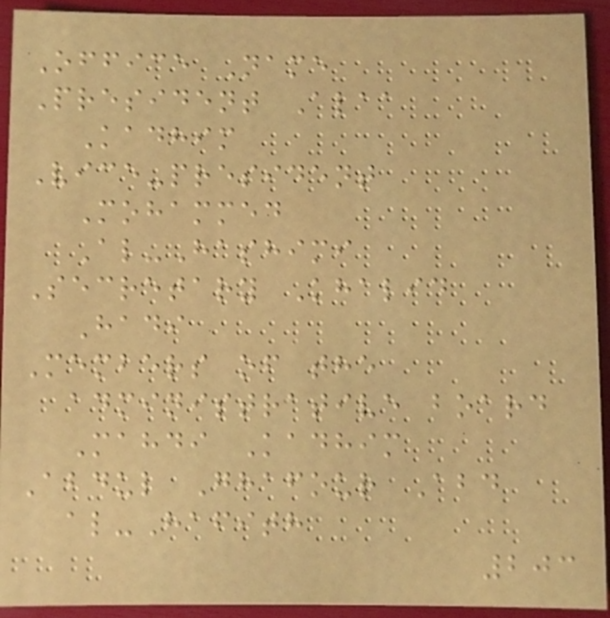Office Name
President Alaa
Kadhim
Vice-president
Mohammed
Al-Hashimi
Secretary Khalid
Hadi
Members of the
administrative board
Mahdi Kadhim
Abdul Ghafour Abd
al-Hafith
203
